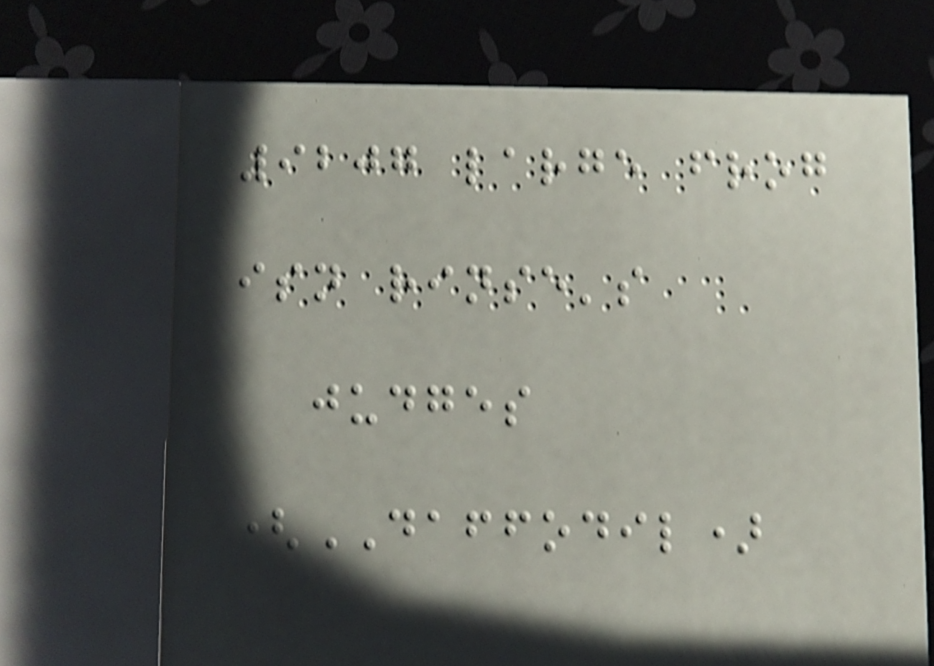9207 large frog
isn rinse's
judges
(DAFFODIL)
